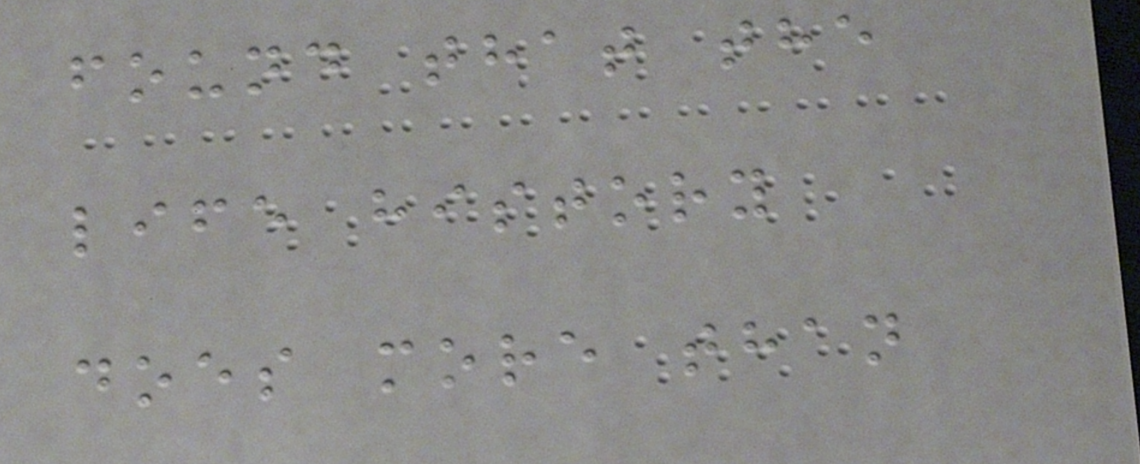found that the
life history
does more than
